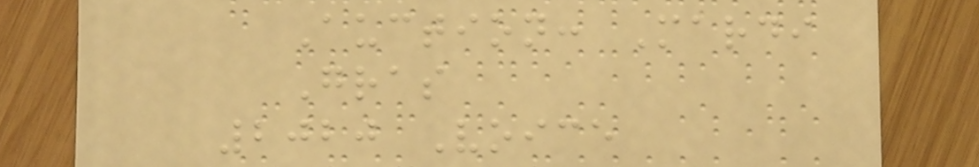Auction: Mardi
Gras
2020 Voice
